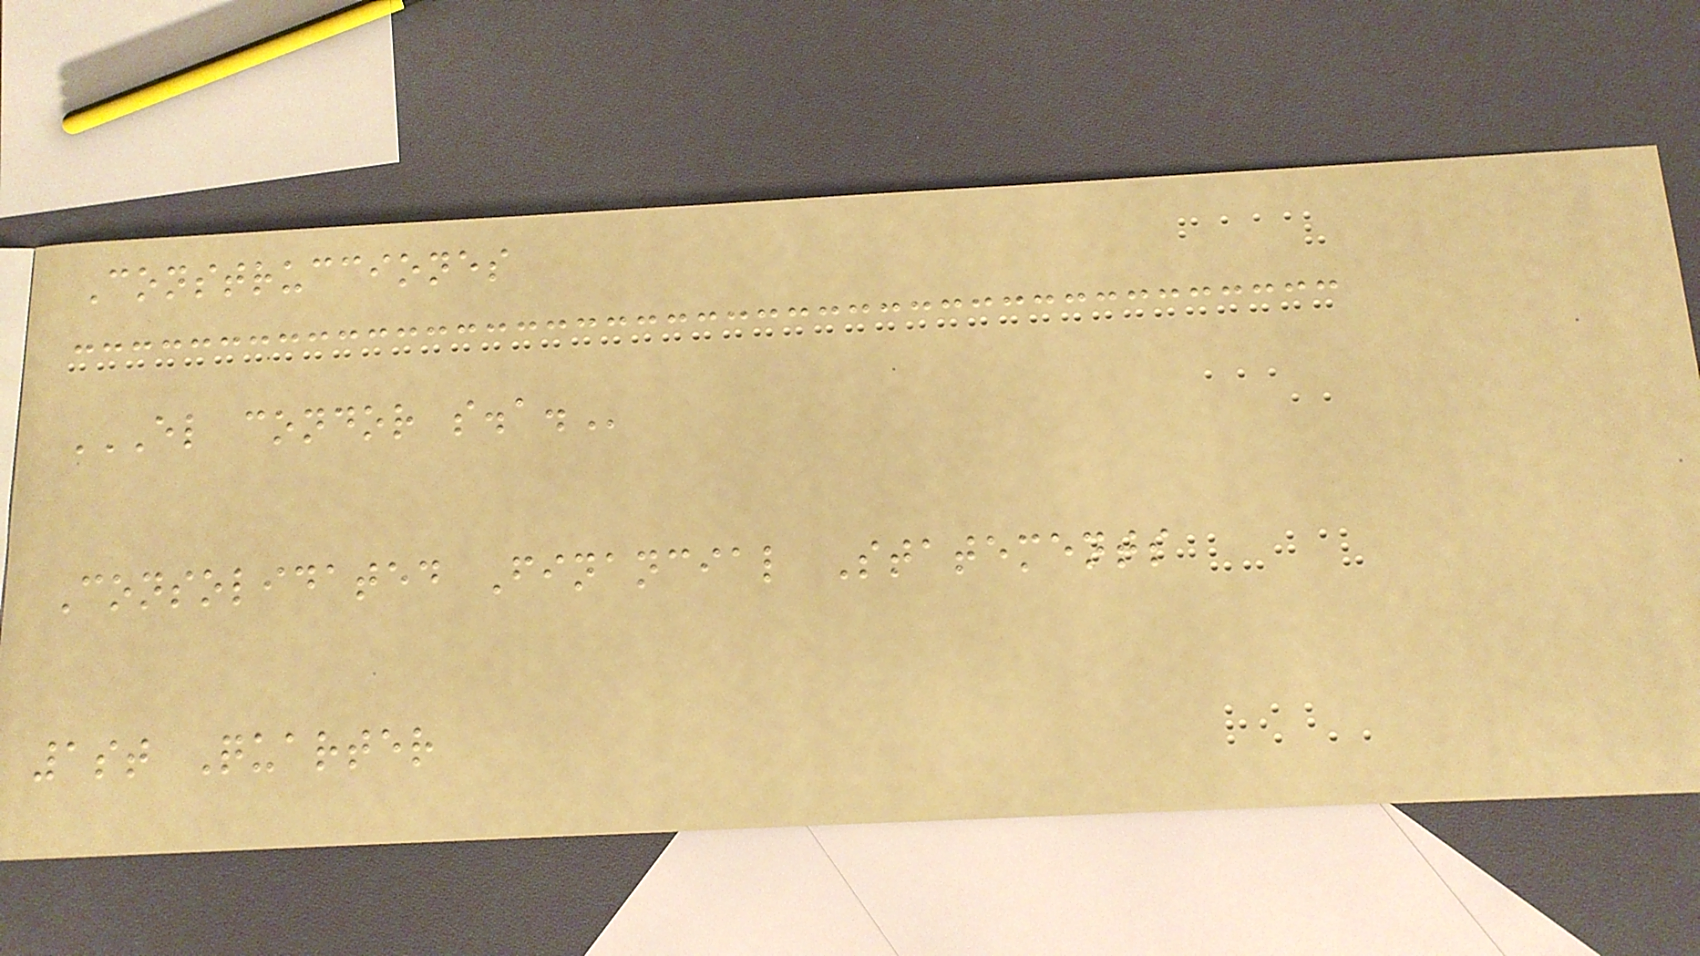Construcciones
EL CONDOR S.A.
Consolidated Financial Statements
1st Quarter
